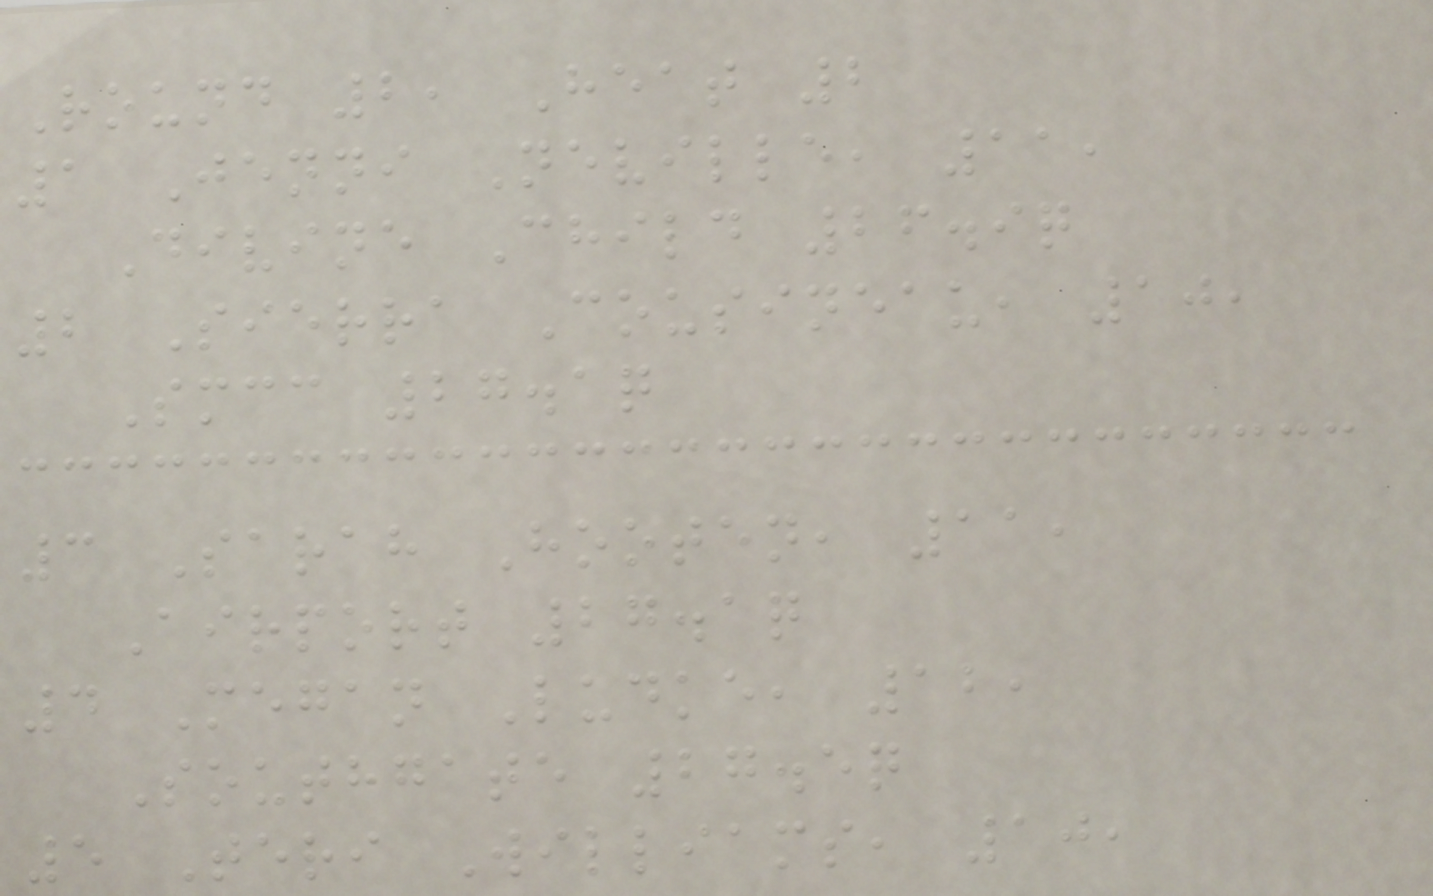Round 2, Heat 2
1 Jenni Neville, 11,
Divine Child 26.9q
2 Sierra Cousineau, 10,
Smcc 27.1q
3 Sarah Hooten, 11,
Airport 27.1q
4 Megan Ludke, 12,
Southgate 27.5q
5 Teri Williams, 10,
